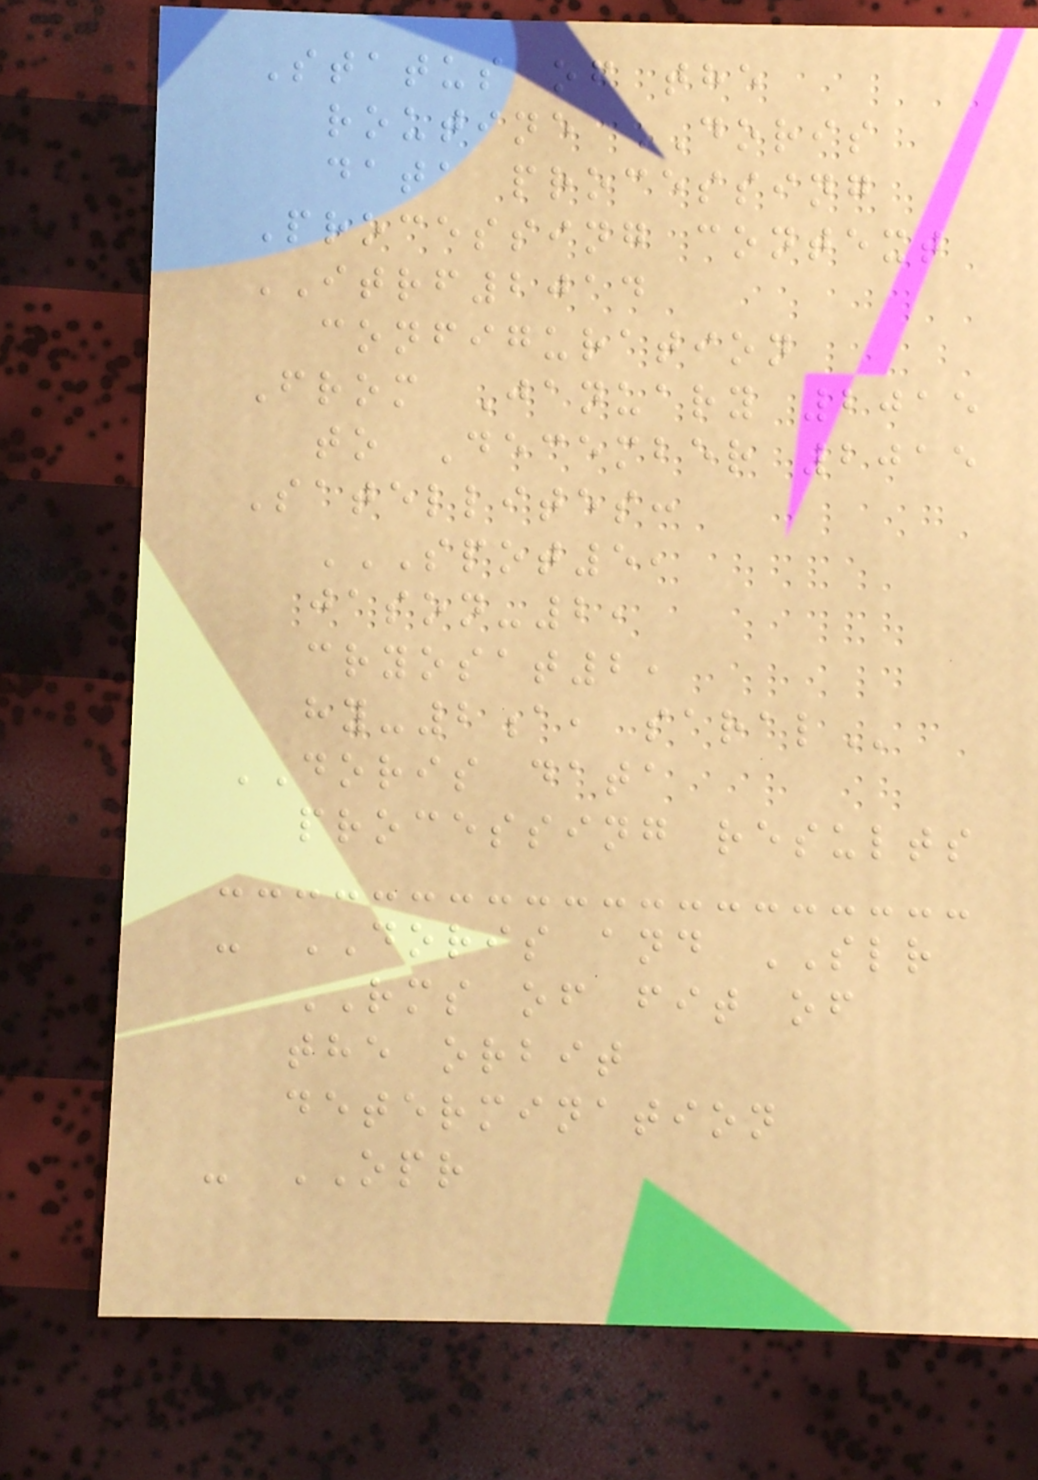Status of the
routine DORIS
data processing
Processing context
ITRF2014
configuration
From January 2015
to December 2015
Satellites:
SPOT5,
JASON-2,
CRYOSAT2,
HY-2A, SARAL
DORIS data
processing results
- DORIS and SLR
RMS of fit of
the orbit
determination
- OPR
